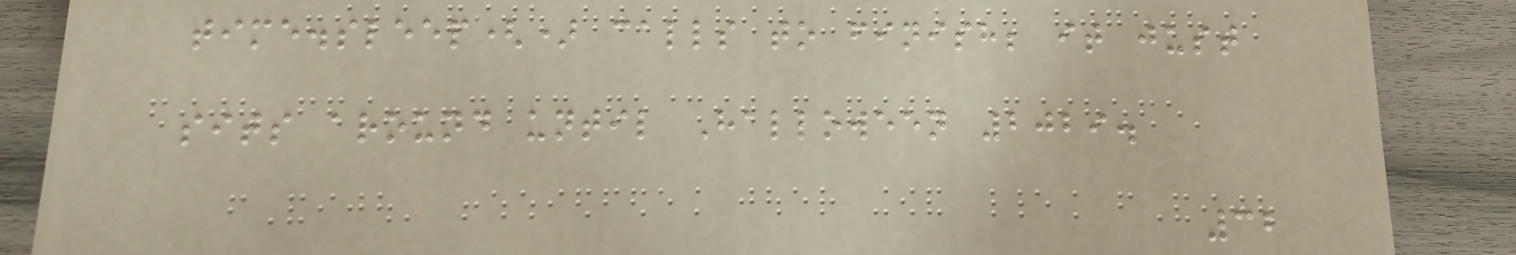time.sleep() calls to finish; it just
sits around until Halloween 2029.
32
